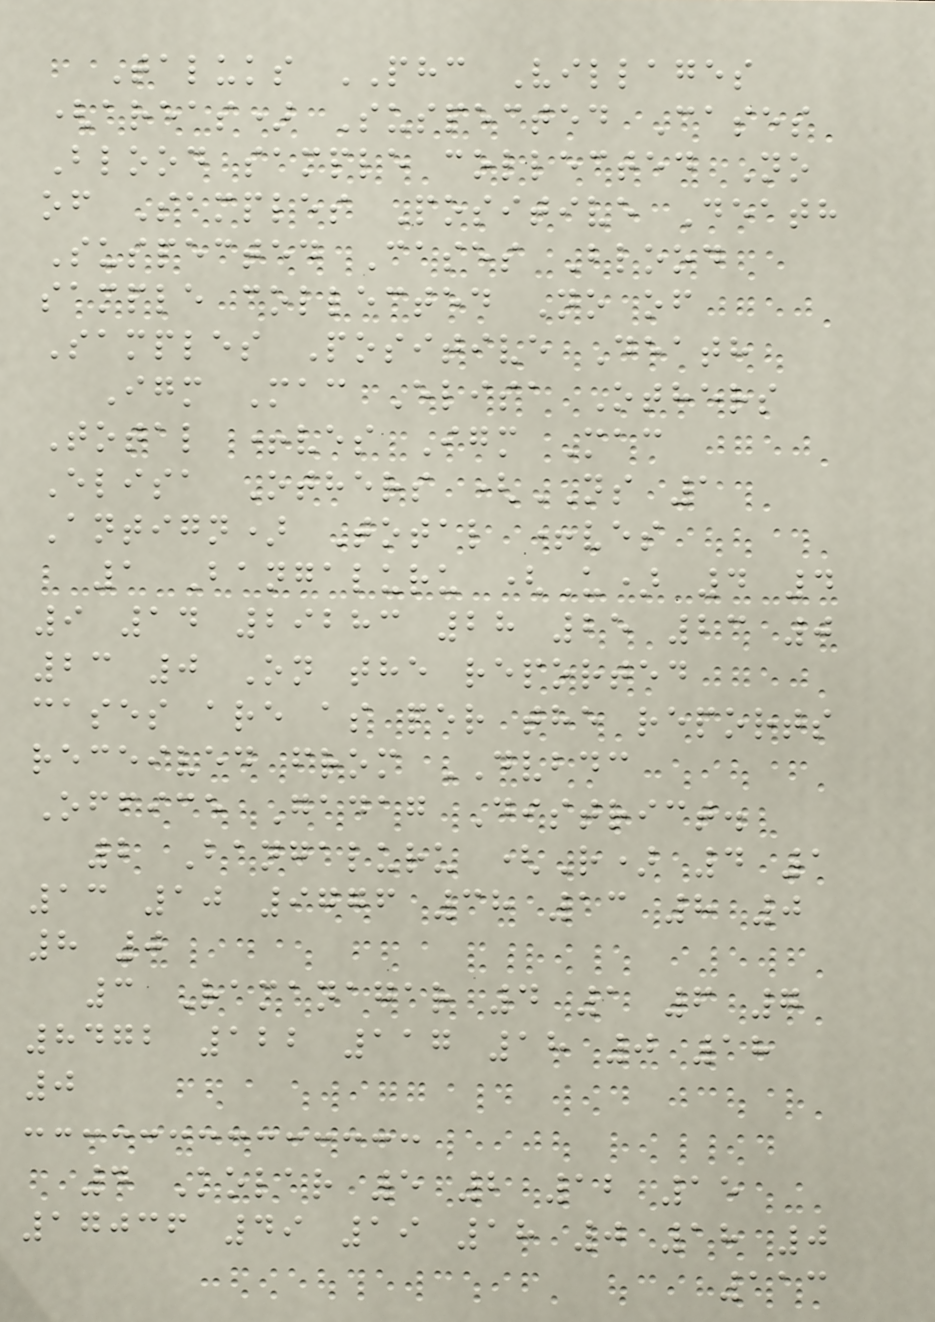Taluks PHC Villages
(areas) Suspected Cases
Blood sample collected No
of Samples Positive Death
Suspected Cases Blood
sample collected No of
Samples Positive Death
Igm Mac Elisa Others
Total +ves Igm Mac
Elisa Others (NS 1
Antign) Total +ves
1 Bangaluru (U) 4 4
9 14 29283 28 25 23 0
23 0 On the reported
cases are as per the reports
received from DVBDC
Office Gadag District.
2 Bangaluru (R) 4 1
13 10 9776 38 13 8 0
8 0
3 Ramanagar 4 1 6 7
8472 122 117 18 0 18
0
4 Kolar 5 2 12 15
17036 49 19 18 0 18 0
113
